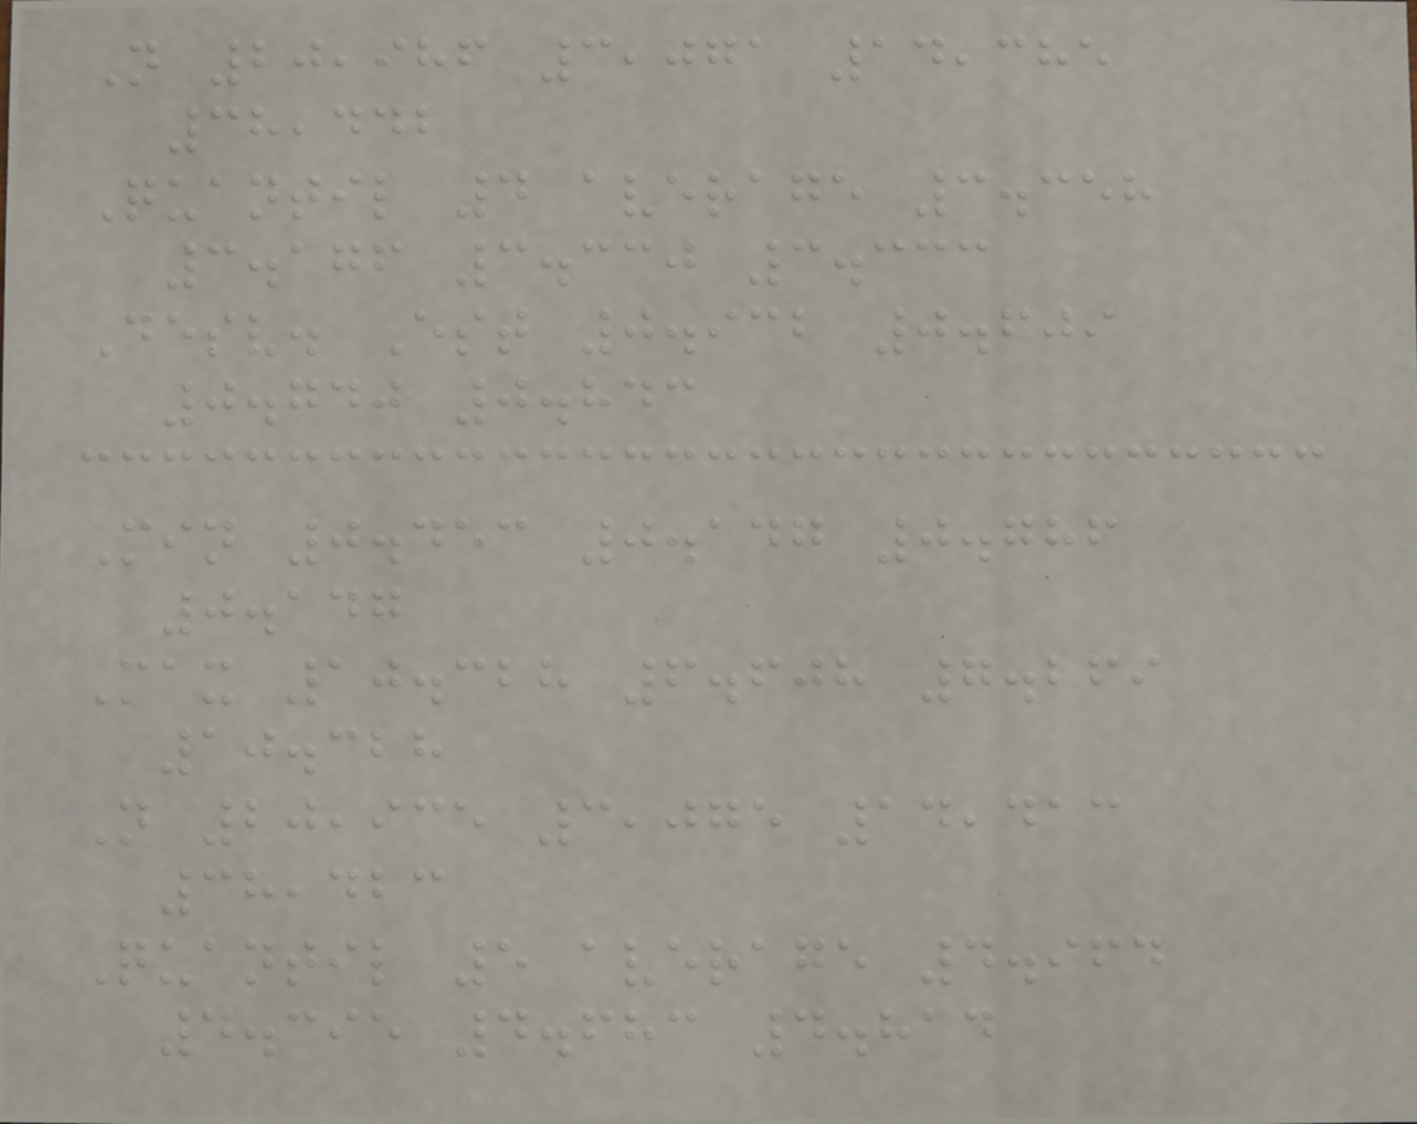N 20,986 3,071 14,385
38,442
Quantil 4 average 3.358
3.176 3.330 3.333
Desv. Est 0.932 0.609
0.740 0.843
Min 0.453 0.147 0.786
0.147
Max 10.328 6.608 7.269
10.328
N 20,935 3,075 14,413
38,423
Quantil 5 average 4.964
4.395 4.683 4.814
